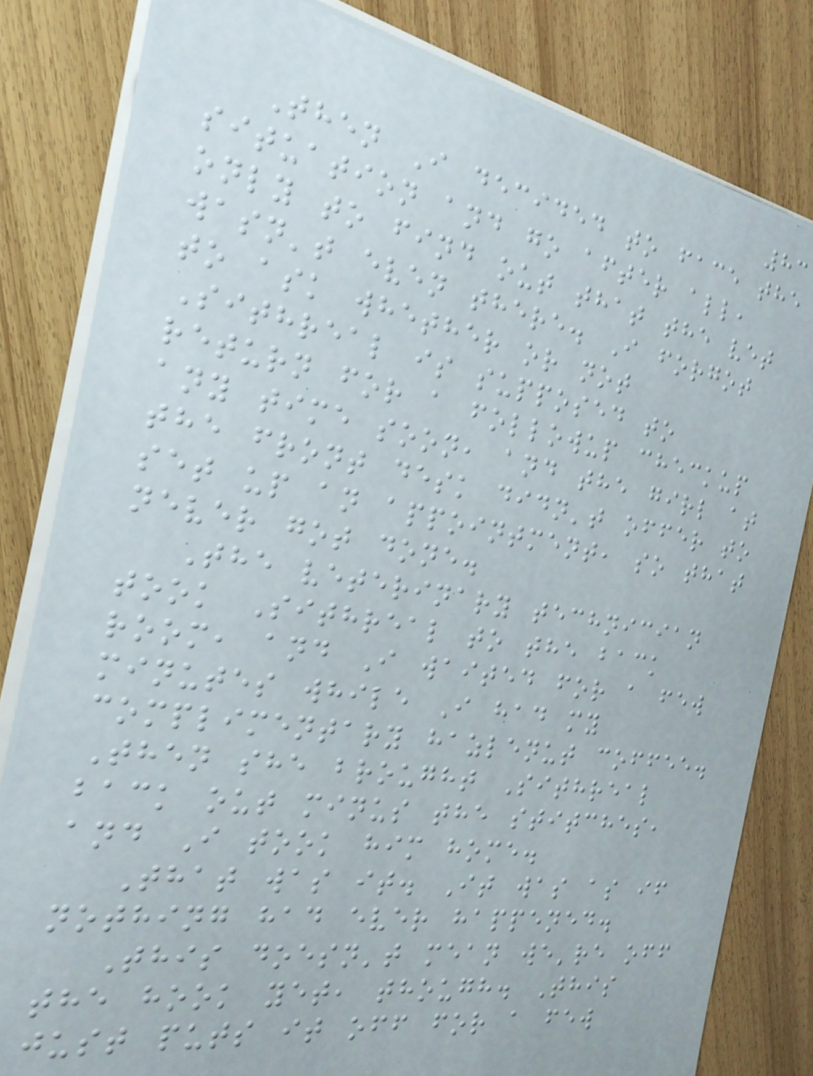83
Then I decided to face the
situation and go after all,
only to find out that the vet
wasn't even there. I forgot
to ask whether or not
Sithreal is supposed to
return for a followup checkup
any time soon, and the girl at
the front desk didn't offer to
set up an appointment, so that
never got done.
The veterinary technician
took Sithreal to the back
room, and I waited for a few
minutes while I had my
complimentary hazlenut coffee.
Then she brought Sithreal
back out minus the stitches,
and I took him home.
That was it. It was as if
nothing had ever happened.
This doesn't mean we're off
the hook yet, though. This
just puts it off for a few
